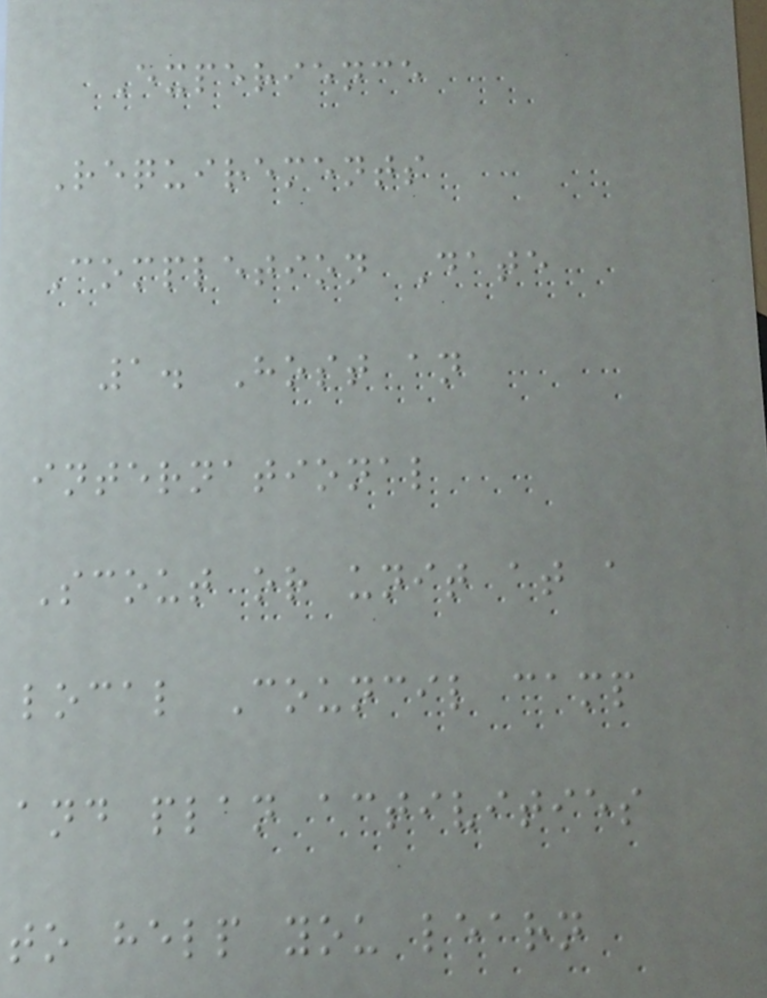Experience
Requirements
Completion Date
1. Host an
international
Scout or unit at a
local Council camp
and plan activities
to help you learn
